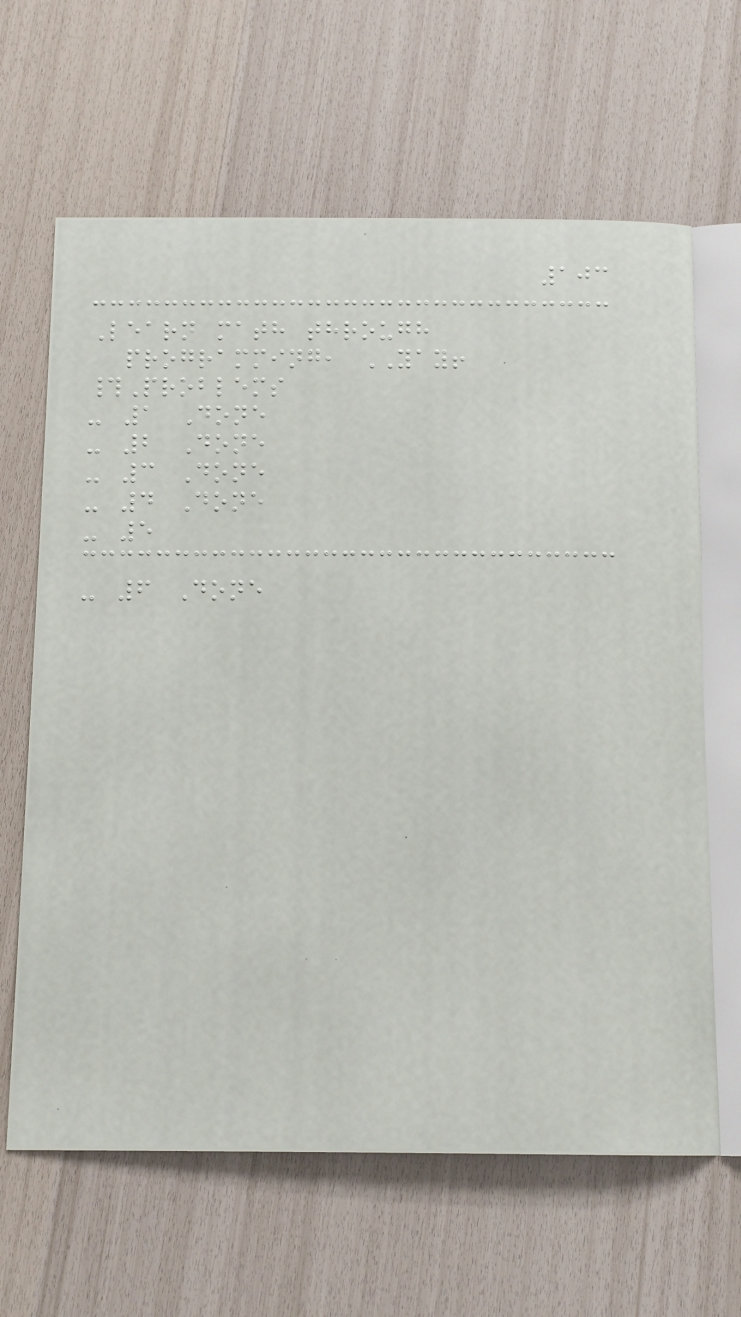103
Learn math through
programming, YAY!
#Problems
- 1 Done
- 2 Done
- 3 Done
- 4 Done
- 5
- 6 Done
